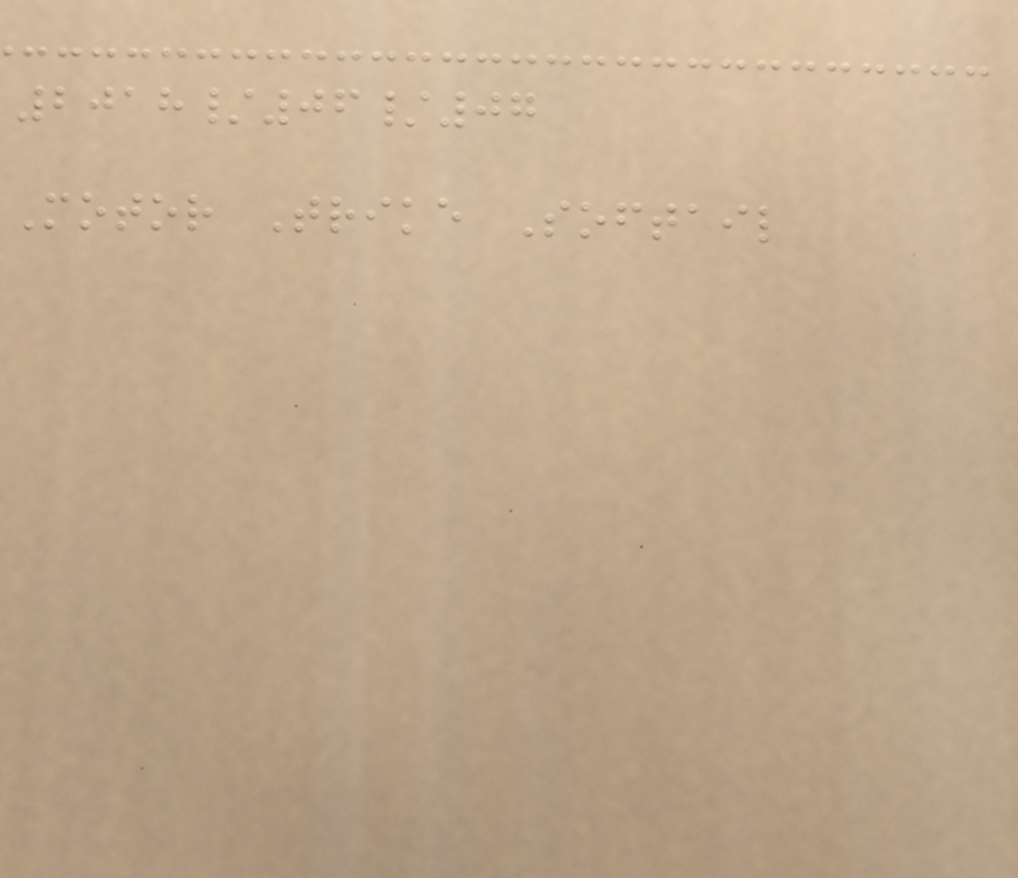2018/06/07
Motor Trike Softail
